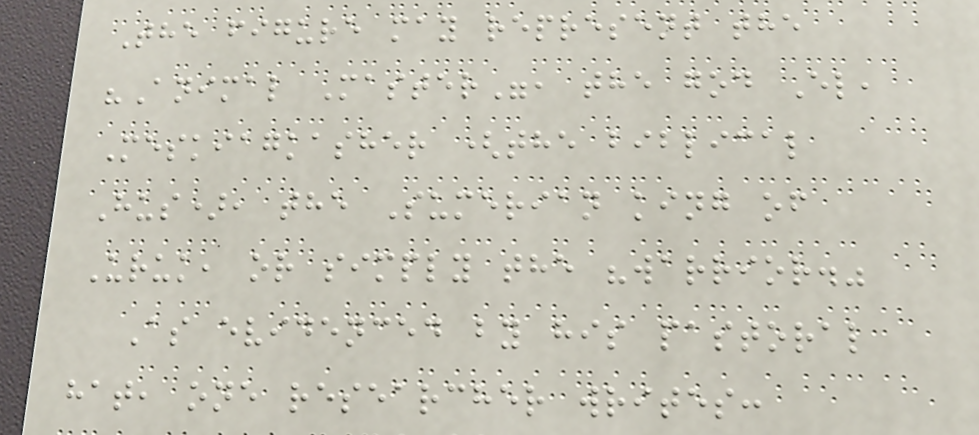The figure may represent the
"Animal Master", the god El,
Meskiagkasher (the biblical
Hus), the Sumerian king of
Uruk, or simply the "warrior."
As evidenced by his pastoral
hat, one researcher writes:
